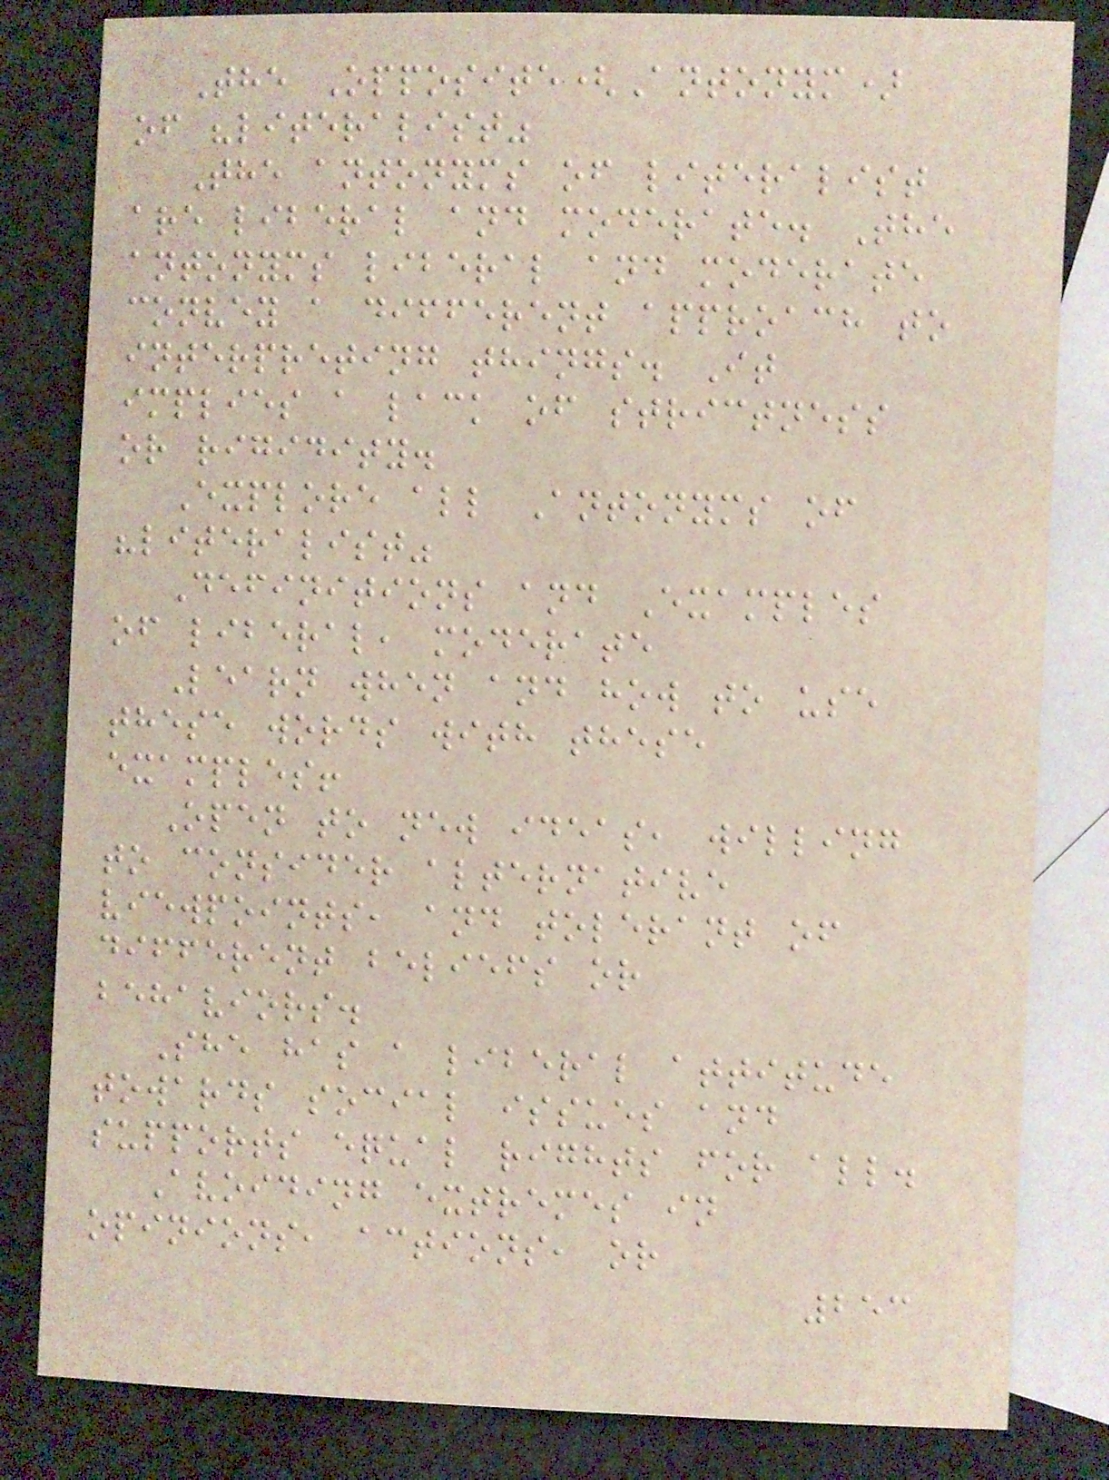The Opposite(Antonym)
of "literalist"
The antonyms of literalist
are liberal and moderate. The
antonyms liberal and moderate
convey a different approach to
interpreting things. It
implies a lack of strictness
or rigidity.
Explore all Antonyms of
"literalist"
Definitions and Examples
of liberal, moderate
Learn when and how to use
these words with these
examples!
Open to new ideas, willing
to consider alternative
viewpoints, and tolerant of
different beliefs or
behaviors.
She has a liberal attitude
towards social issues and
supports equal rights for all.
Avoiding extremes in
opinions, actions, or
253
